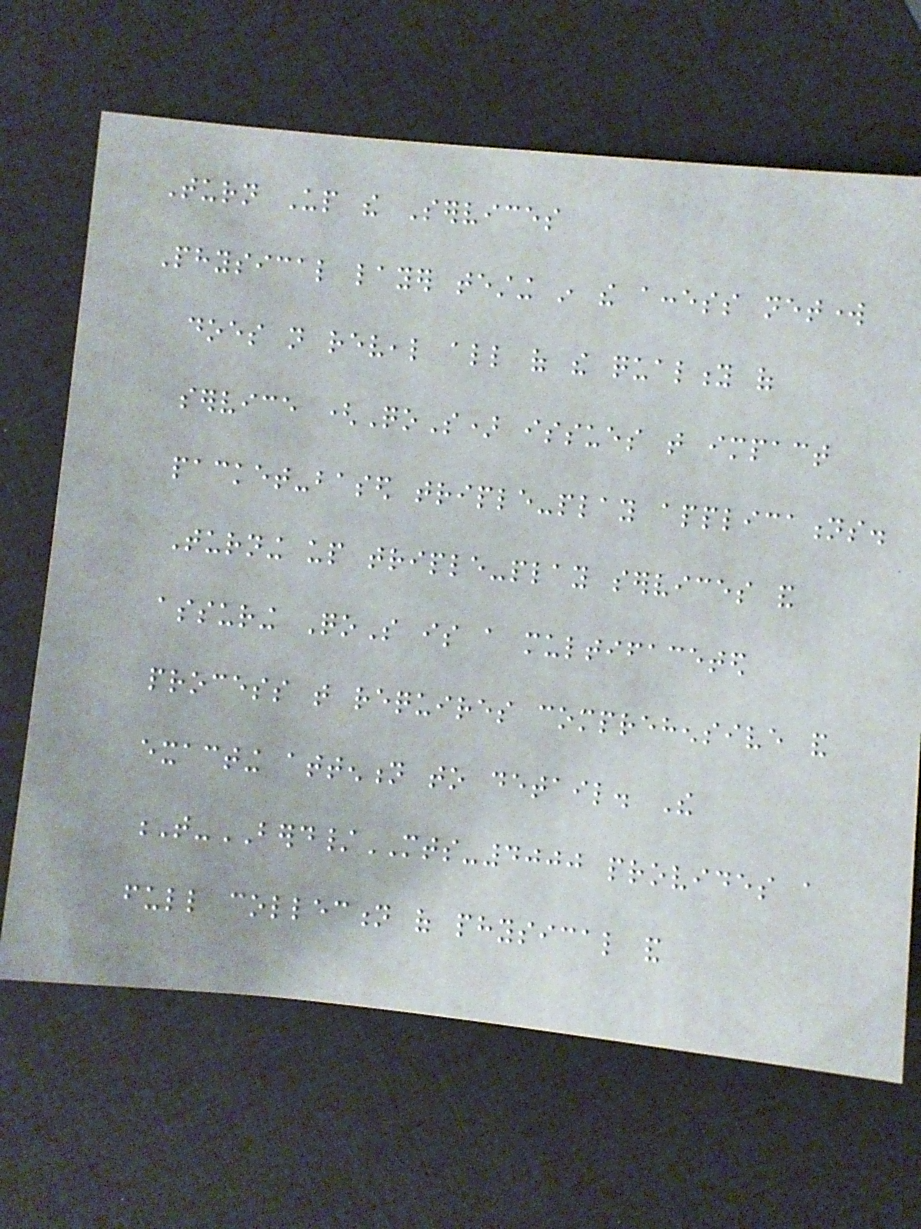Turn Up the Services
Physical layer testing in the access network
does not reveal all of the quality of
service (QoS) issues that impact
packet-based triple-play applications.
Turning up triple-play services and
assuring QoS is a multifaceted
process that requires comprehensive and
exacting attention to detail. The
T-BERD/MTS-4000 provides a
full collection of physical and
